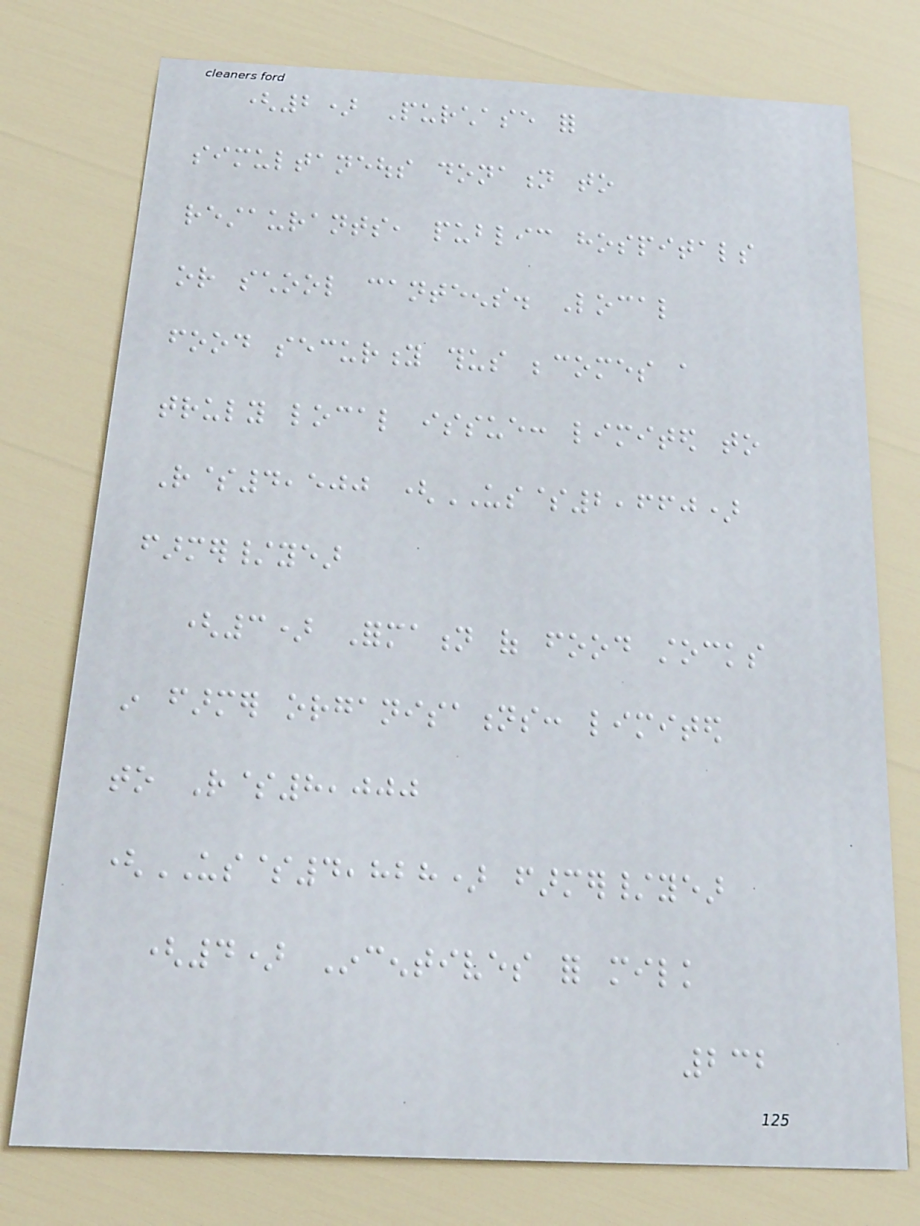(2) Purchase for
simultaneous donation to
restaurants, public hospitals
or school canteens. Local
food security thus becomes a
truly local issue: limited to
R$4,500 (US$2,660)
farmer/year
(3) Formation of food stocks
in farmer organisations: limited
to R$8,000
(US$4,828) farmer/year
(4) Incentives for milk
232
